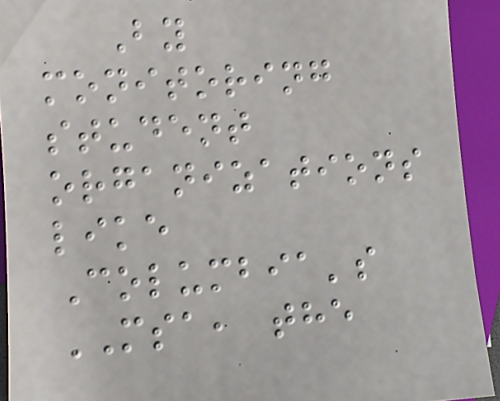By
monitoring
student
organizations
like
Columbia's
MSA, the
